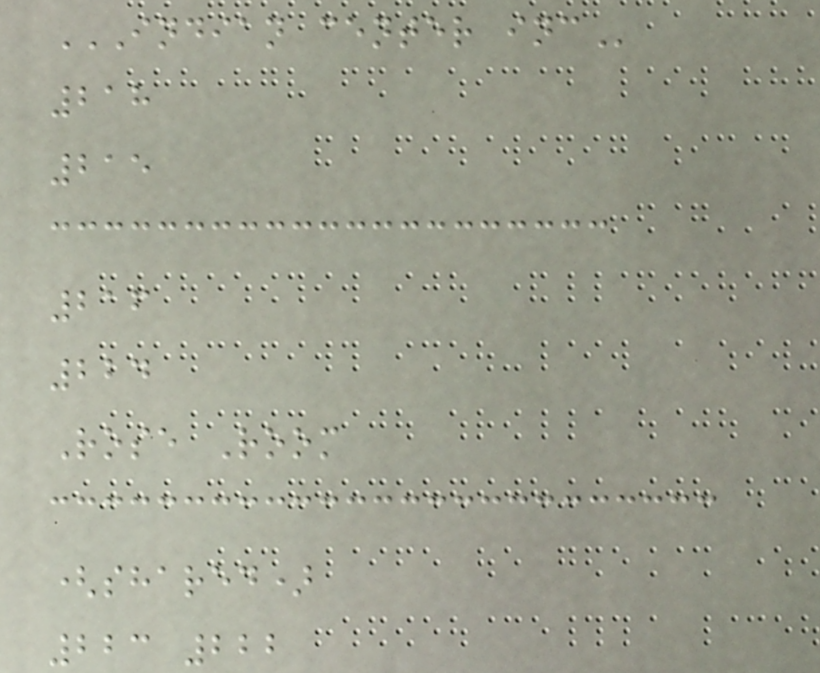INDIAN CENTER INC
218
215
216
224
Rose Room
(shared)
223 222
